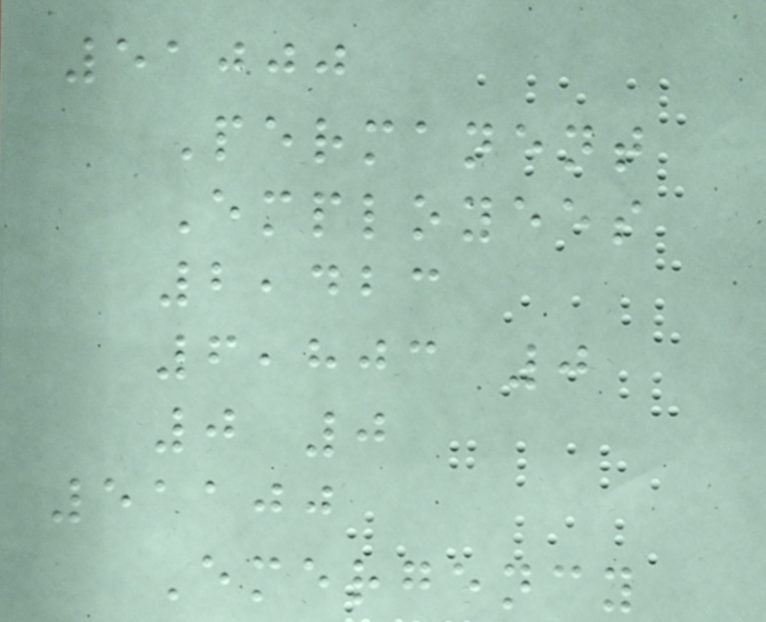51000
Permanent
Employees
2,423
6,803 0
0 0
51100
Emergency
